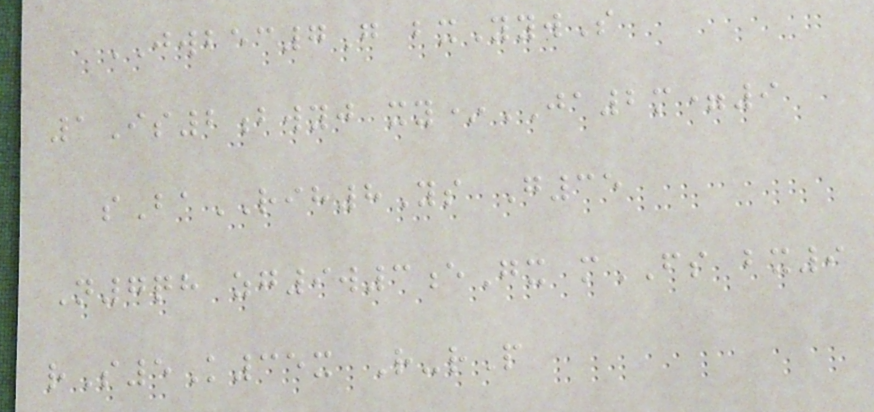JWBEC7G bxYywS
1Is2bwyj xy*JA2m=9
sBaRIH8Ys G35
N7qh zg9w3eGx mFS bx9
rS5K35x R-rP
